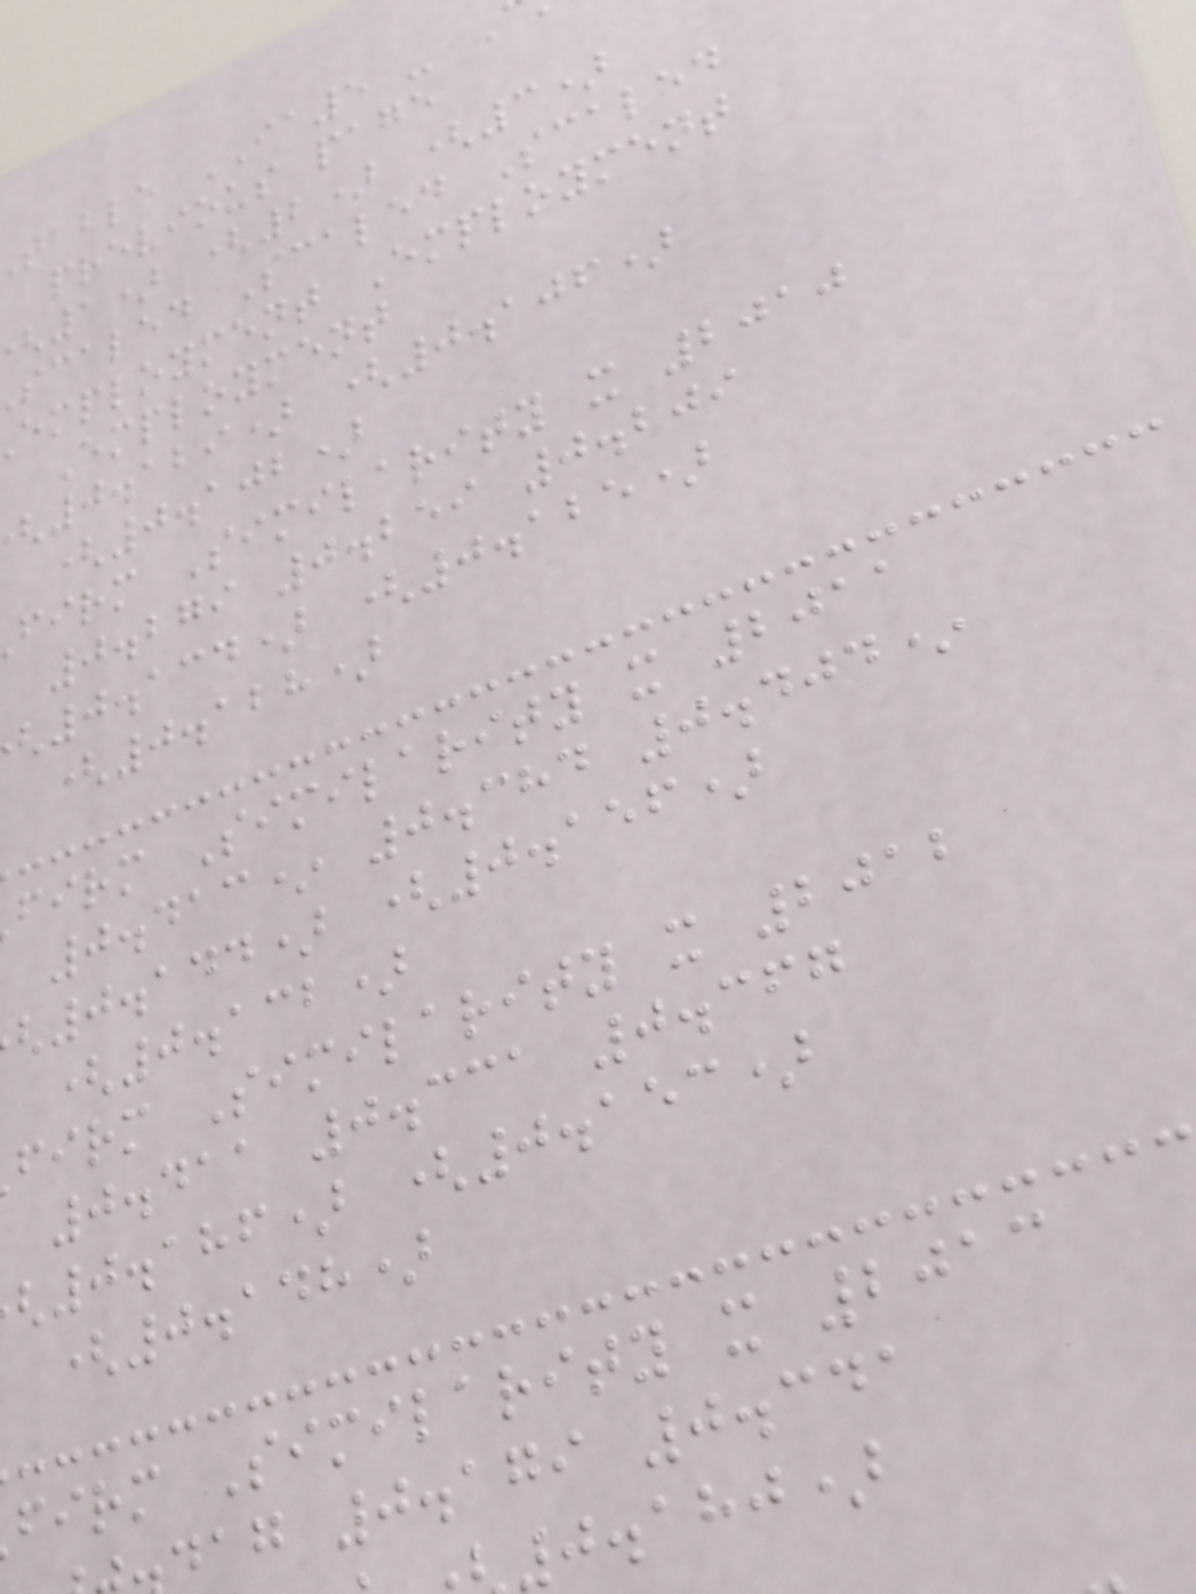table IA5 -
previous page
1) (2) (3)
scaled Scaled Scaled
employment Employment
Employment
0.129) (0.106)
(0.102)
firm Similarity x 2010
0.279 0.259 0.209
0.134) (0.125)
(0.128)
firm Similarity x 2011
0.413* 0.384 0.404*
0.144) (0.156)
(0.132)
firm Similarity x 2012
0.411 0.331 0.367
0.186) (0.153)
(0.148)
firm Similarity x 2013
dag 0.179 0.341
0.180)
